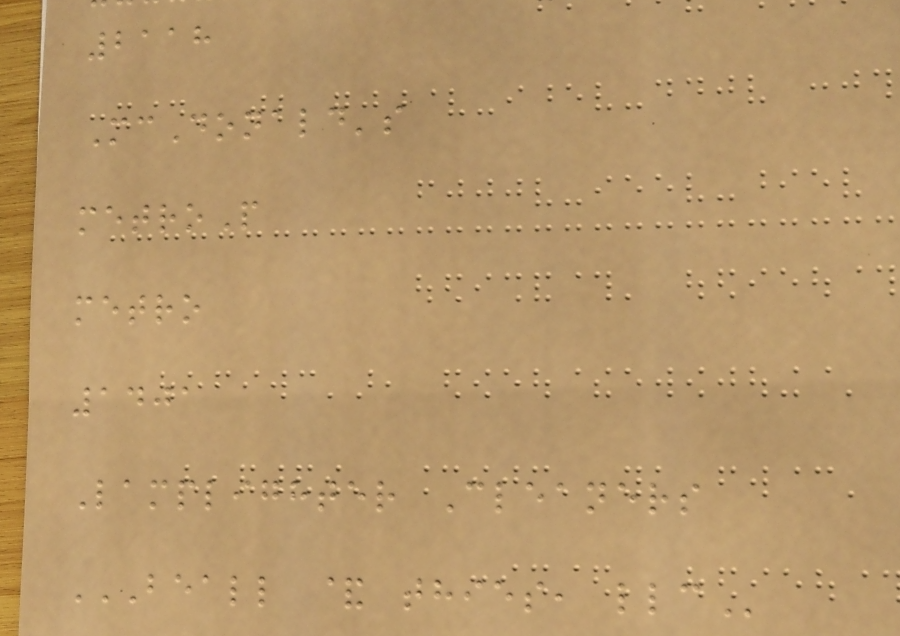2118
McDonald's
metroP
metro
1401
Lamplighter Cleaners
BEALL & THIES, LLC
